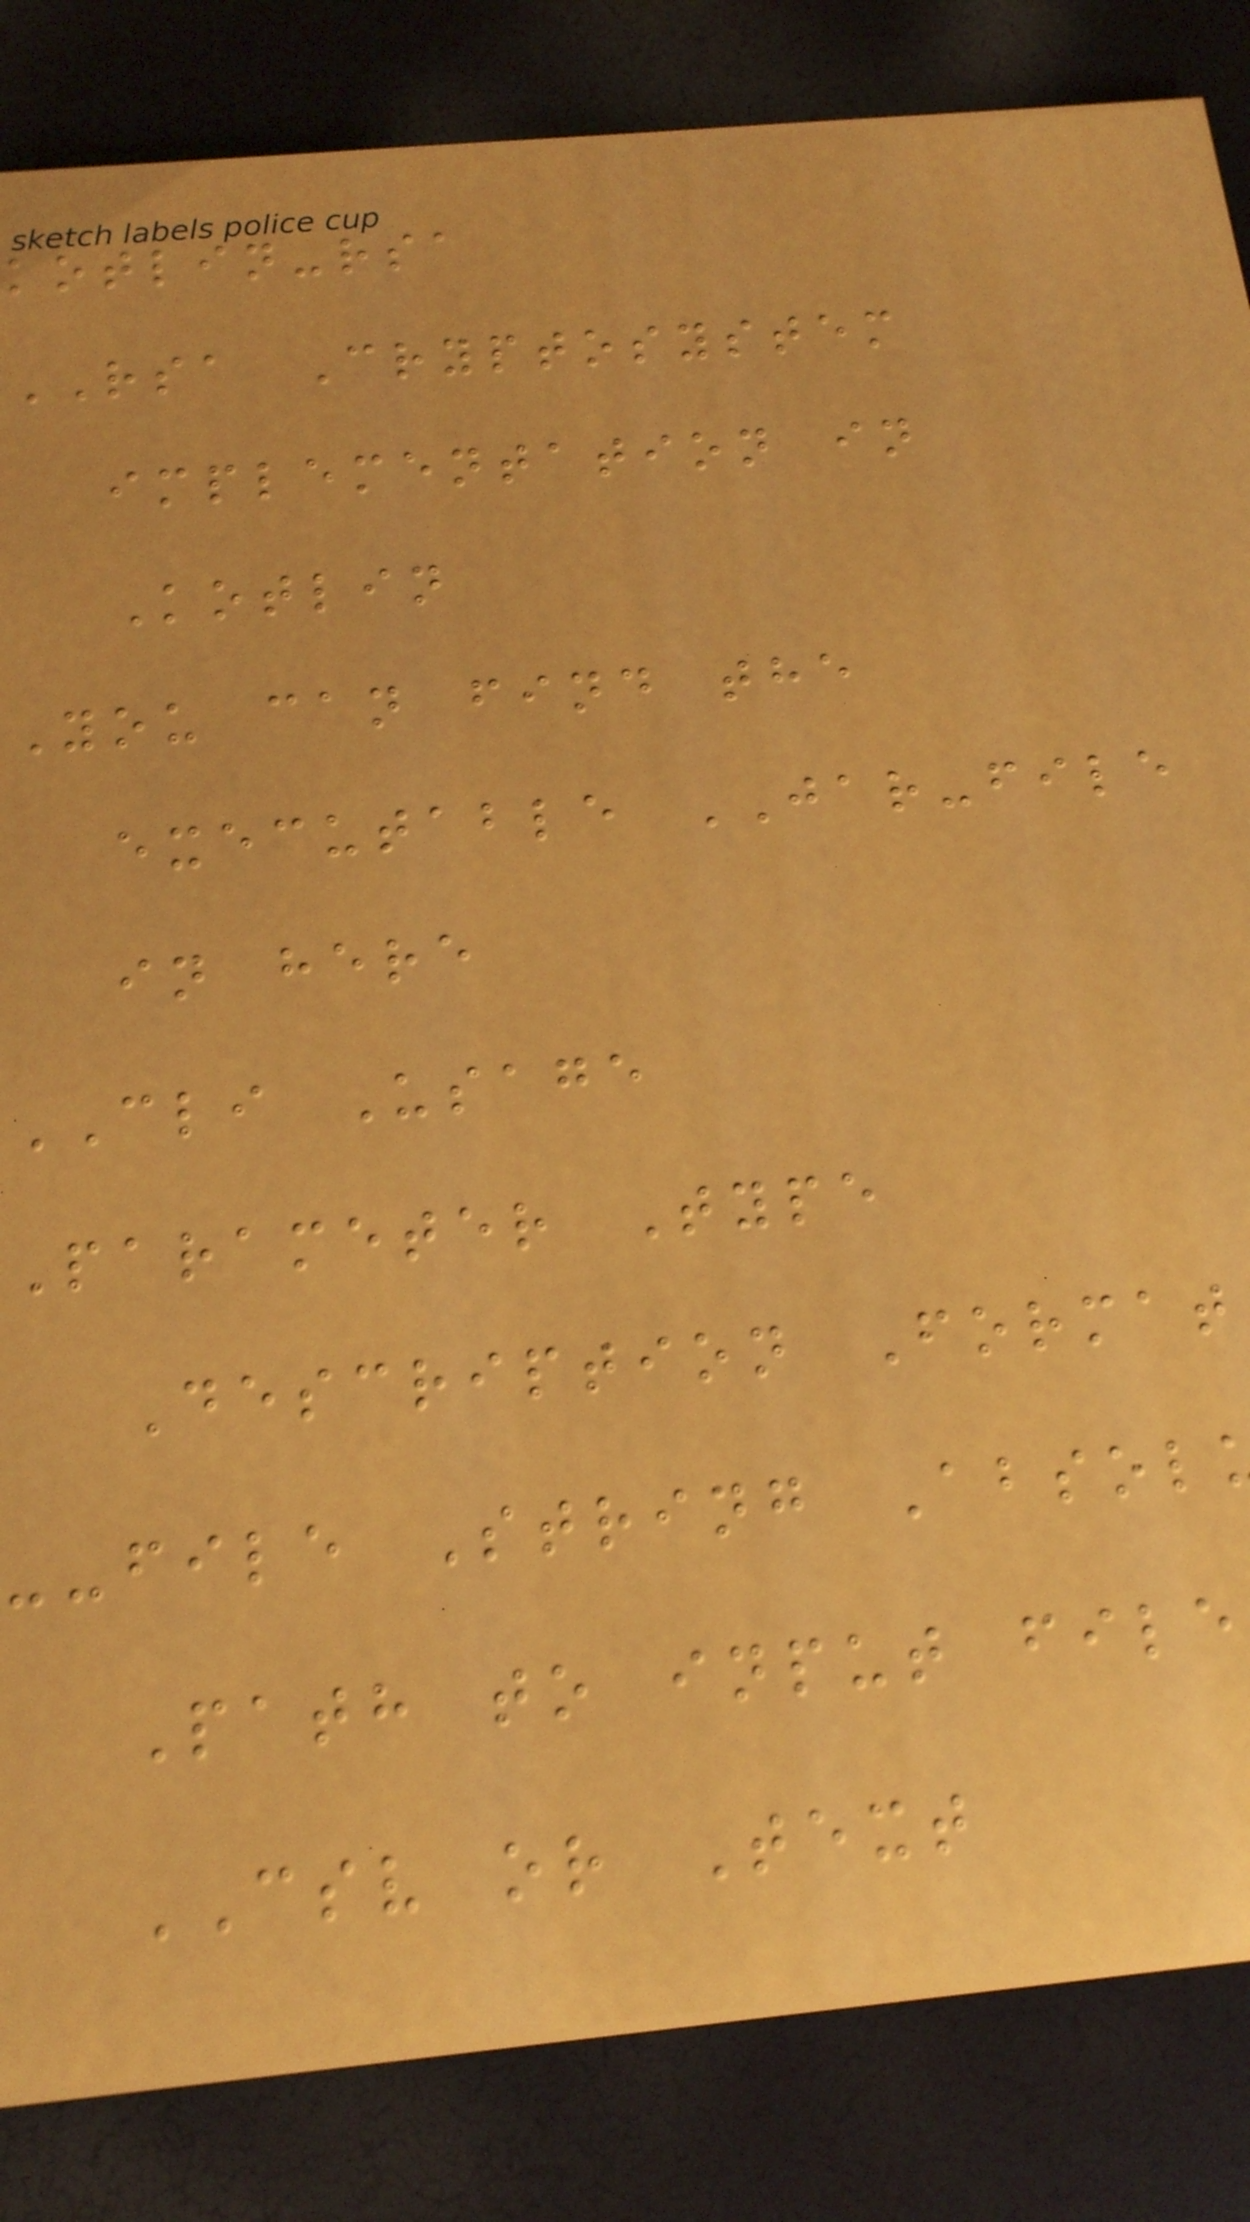kotlin-rsa
RSA Cryptosystem
implementation in
Kotlin
You can find the
executable JAR-file
in here
CLI Usage
Parameter Type
Description Format
--file String Absol
Path to input file
CSV or Text
